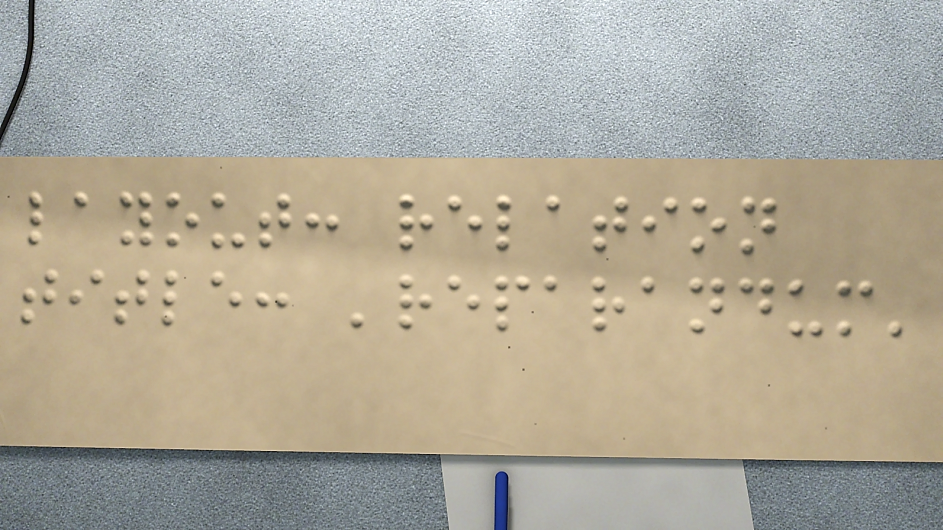layout: relation
title: 'reparandum'
